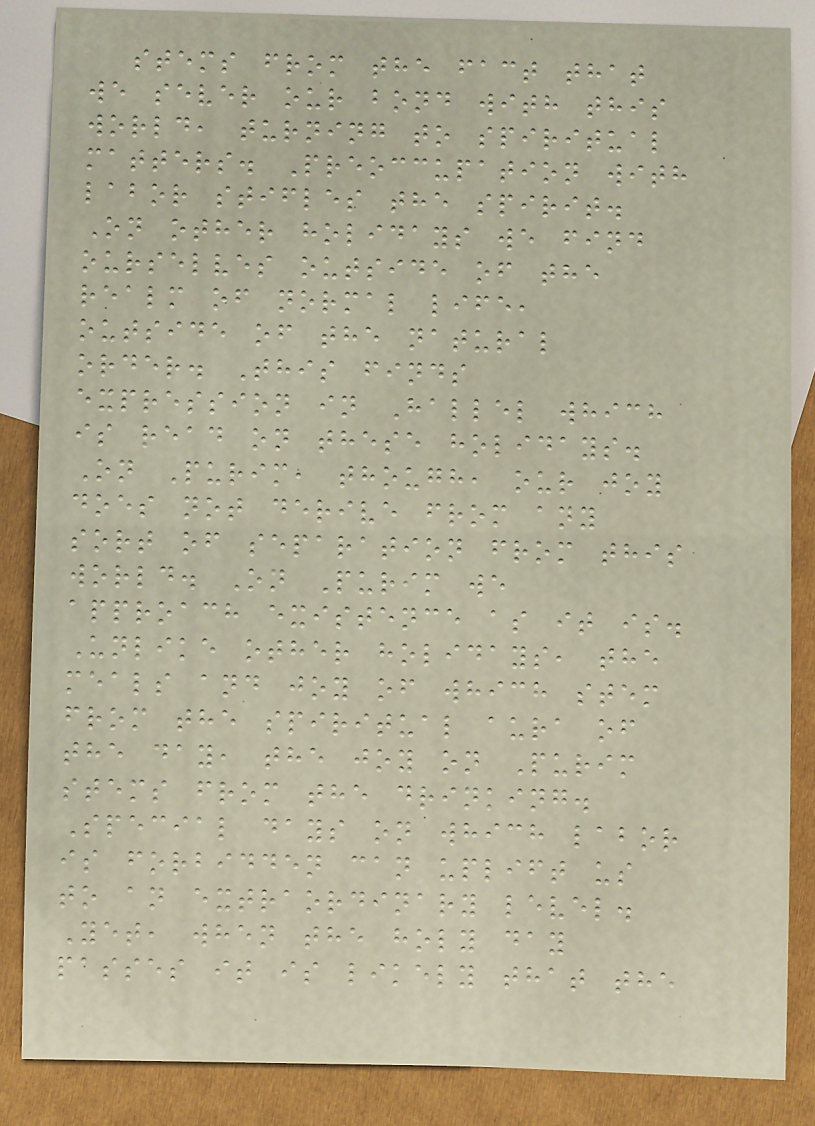stems from the fact that
we sever our bond with this
world, turning to spiritual
matters. Preoccupation with
labor stifles the spirit.
On other holidays we find
ourselves outside of the
realm of normal life,
outside of the natural
order. This finds
expression in Hallel which
is read on these holidays.
On Purim, though, our joy
does not derive from any
sort of separation from this
world. On Purim we
approach existence as it is.
Unlike other holidays, the
meals and joy of which stem
from the spiritual aura of
the day, the joy on Purim
stems from the drinking.
Special days on which labor
is forbidden can uplift us
to an extraordinary level.
Yet, when the holy day
passes it is likely that the
